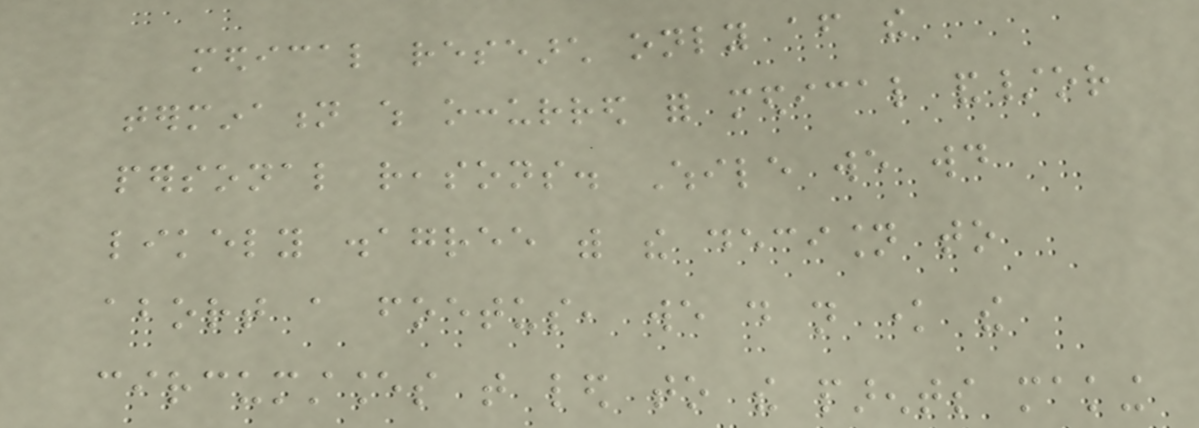medical research only after the
termination which occurred for medical and/or
personal reasons. While we would
likely disagree with the decision to
abort a foetus, we do not know the
circumstances that led to the parents making
